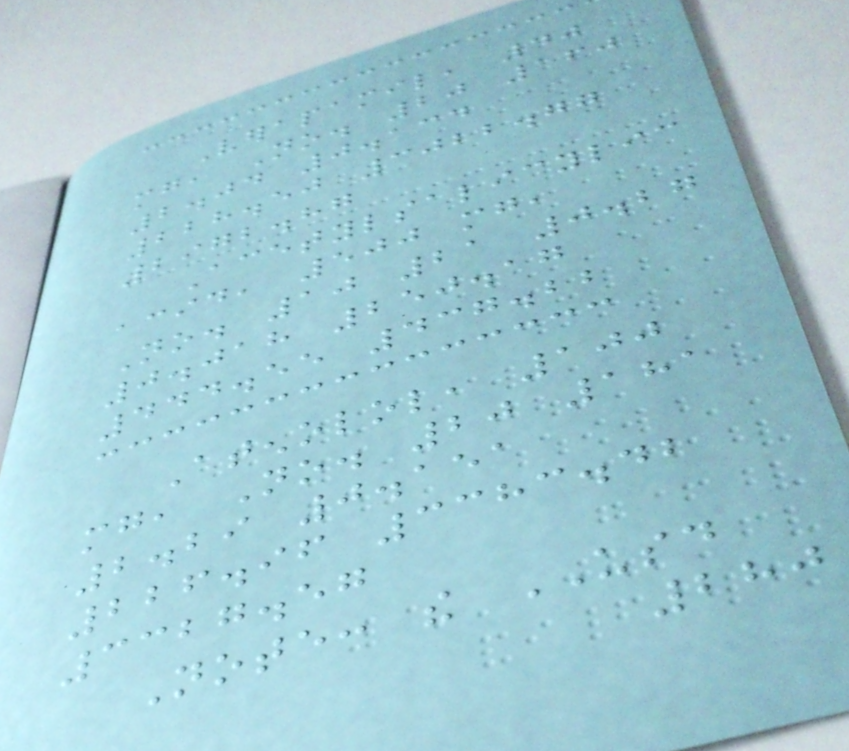Verapamil, 40
mg, No. 20 160
2.04 0.134
228.50 3022.77
2972.87
Acetylsalicylic
acid, 500 mg,
No. 10 21 0.27
0.018 250.17
444.55 437.22
Atenolol, 100
mg, No. 20 181
2.29 0.151
226.96 3383.42
3327.57
Note: the USD
280
